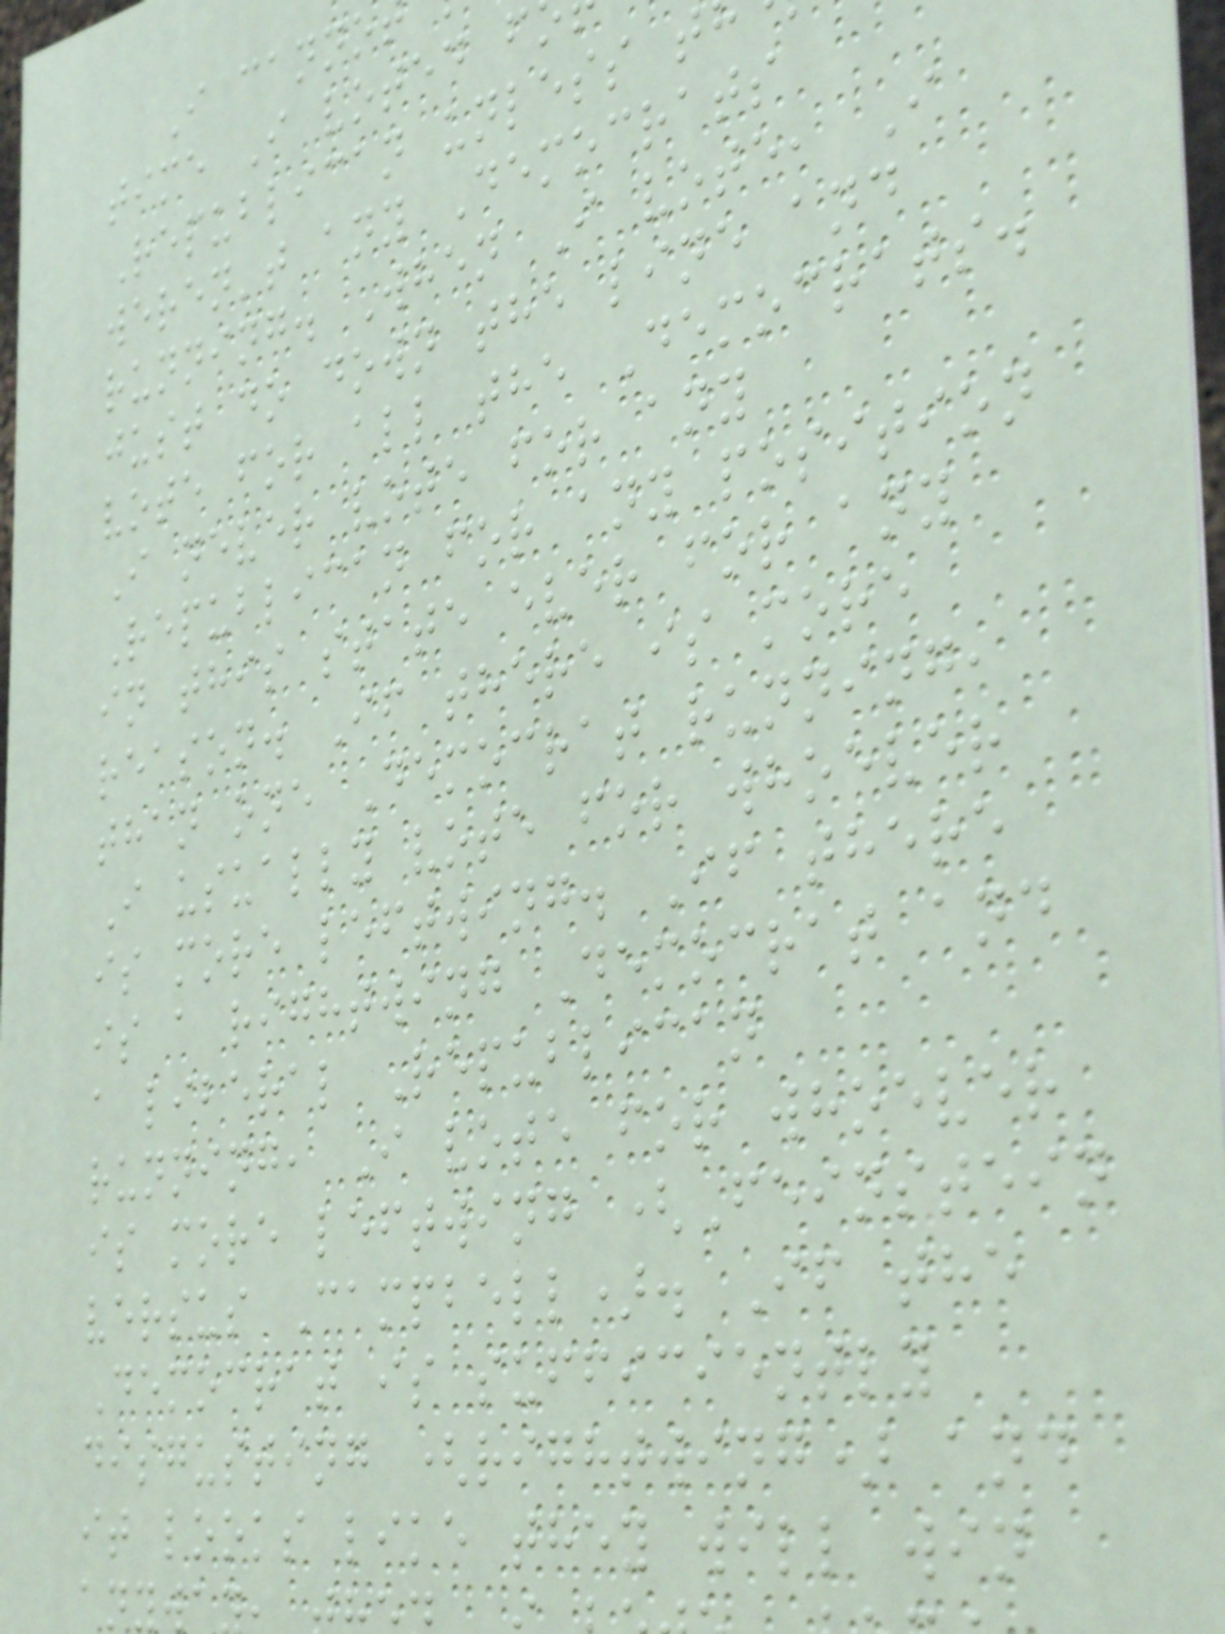I canno
time I voted f
Republican unless t
weren't any Democrats
running. When I vote, I
just do down the line and
vote for all the Democrats.
I never vote for any
Republican for any position
in this state ever for any
reason. If there is more
than one Democrat running,
I usually vote for whoever
is more leftwing. If there
is a rightwing Democrat and
a liberal Republican
running, I vote for whoever
is more leftwing (Feinstein
versus Campbell). If the
Democrat is sufficiently
disgusting (rightwing) and
it looks like they will win
